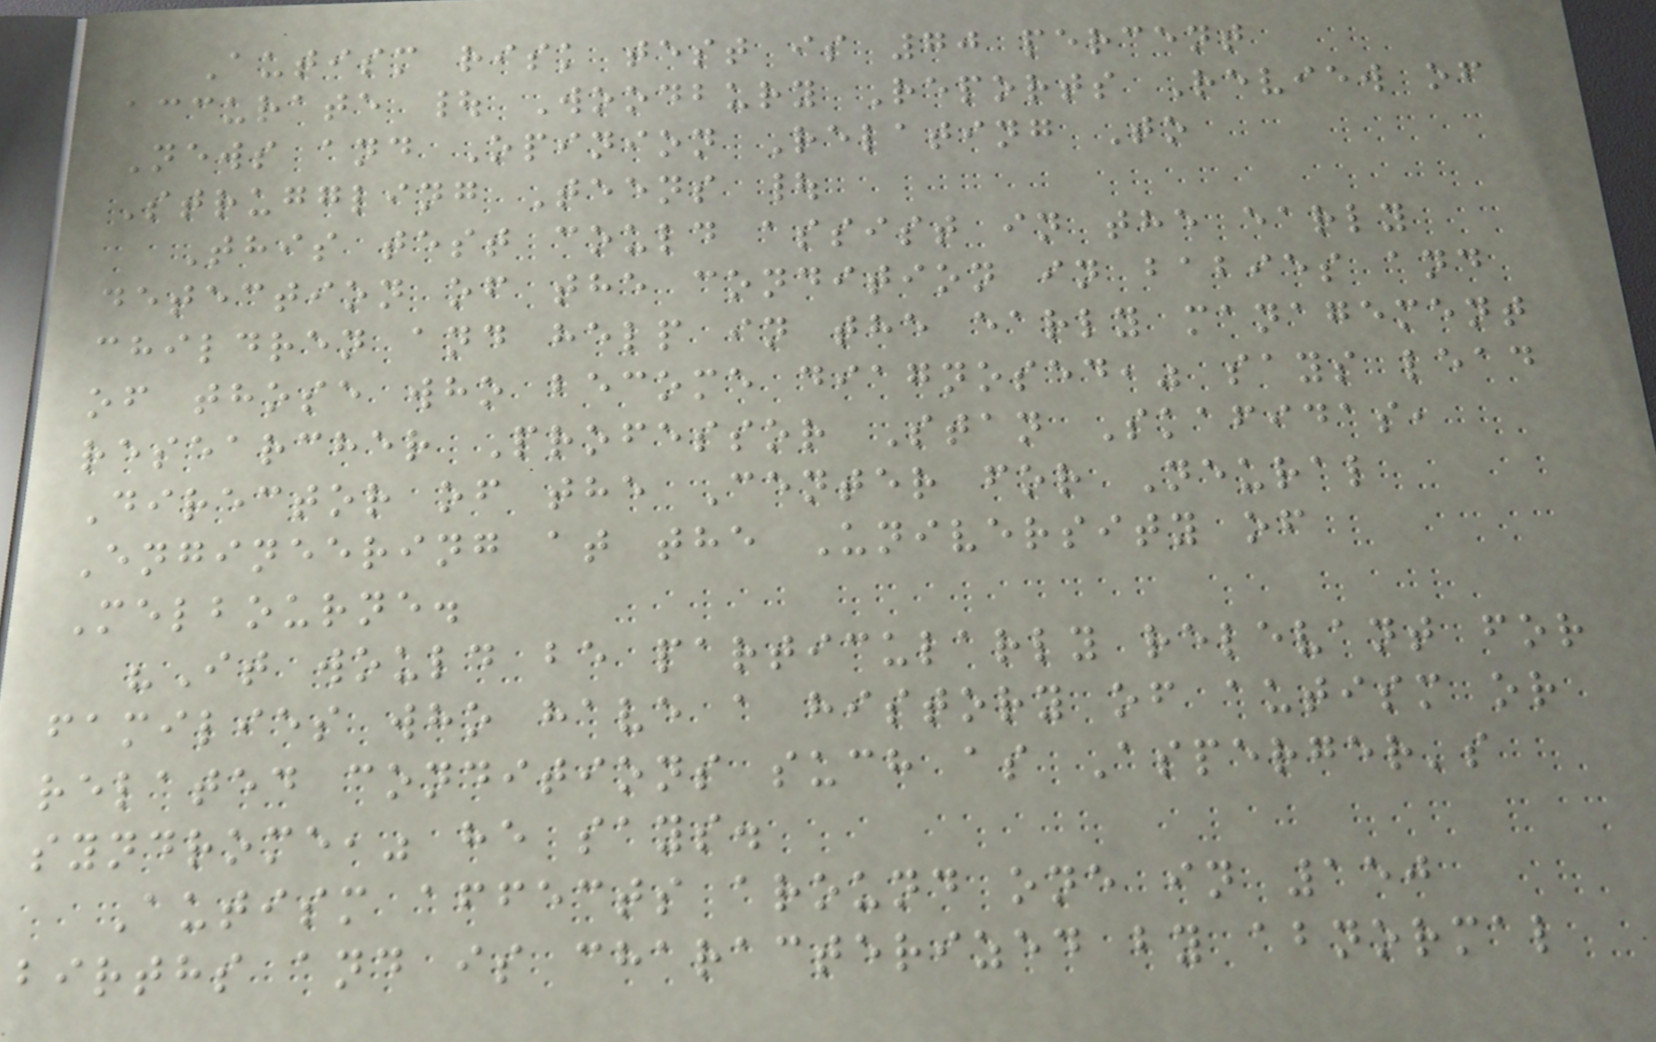Autism risk test is 70 percent
accurate | Woodbury Reports Review of
News and Opinion Relating To
Struggling Teens |
This test could assist in the early
detection of the condition in babies and
children and help in the early management
of those who become diagnosed," says lead
researcher Professor Stan Skafidas,
Director of the Center for Neural
Engineering at the University of
Melbourne.
"It would be particularly relevant for
families who have a history of autism or
related conditions such as Asperger's
syndrome," he says.
Autism affects around one in 150
births and is characterized by abnormal
